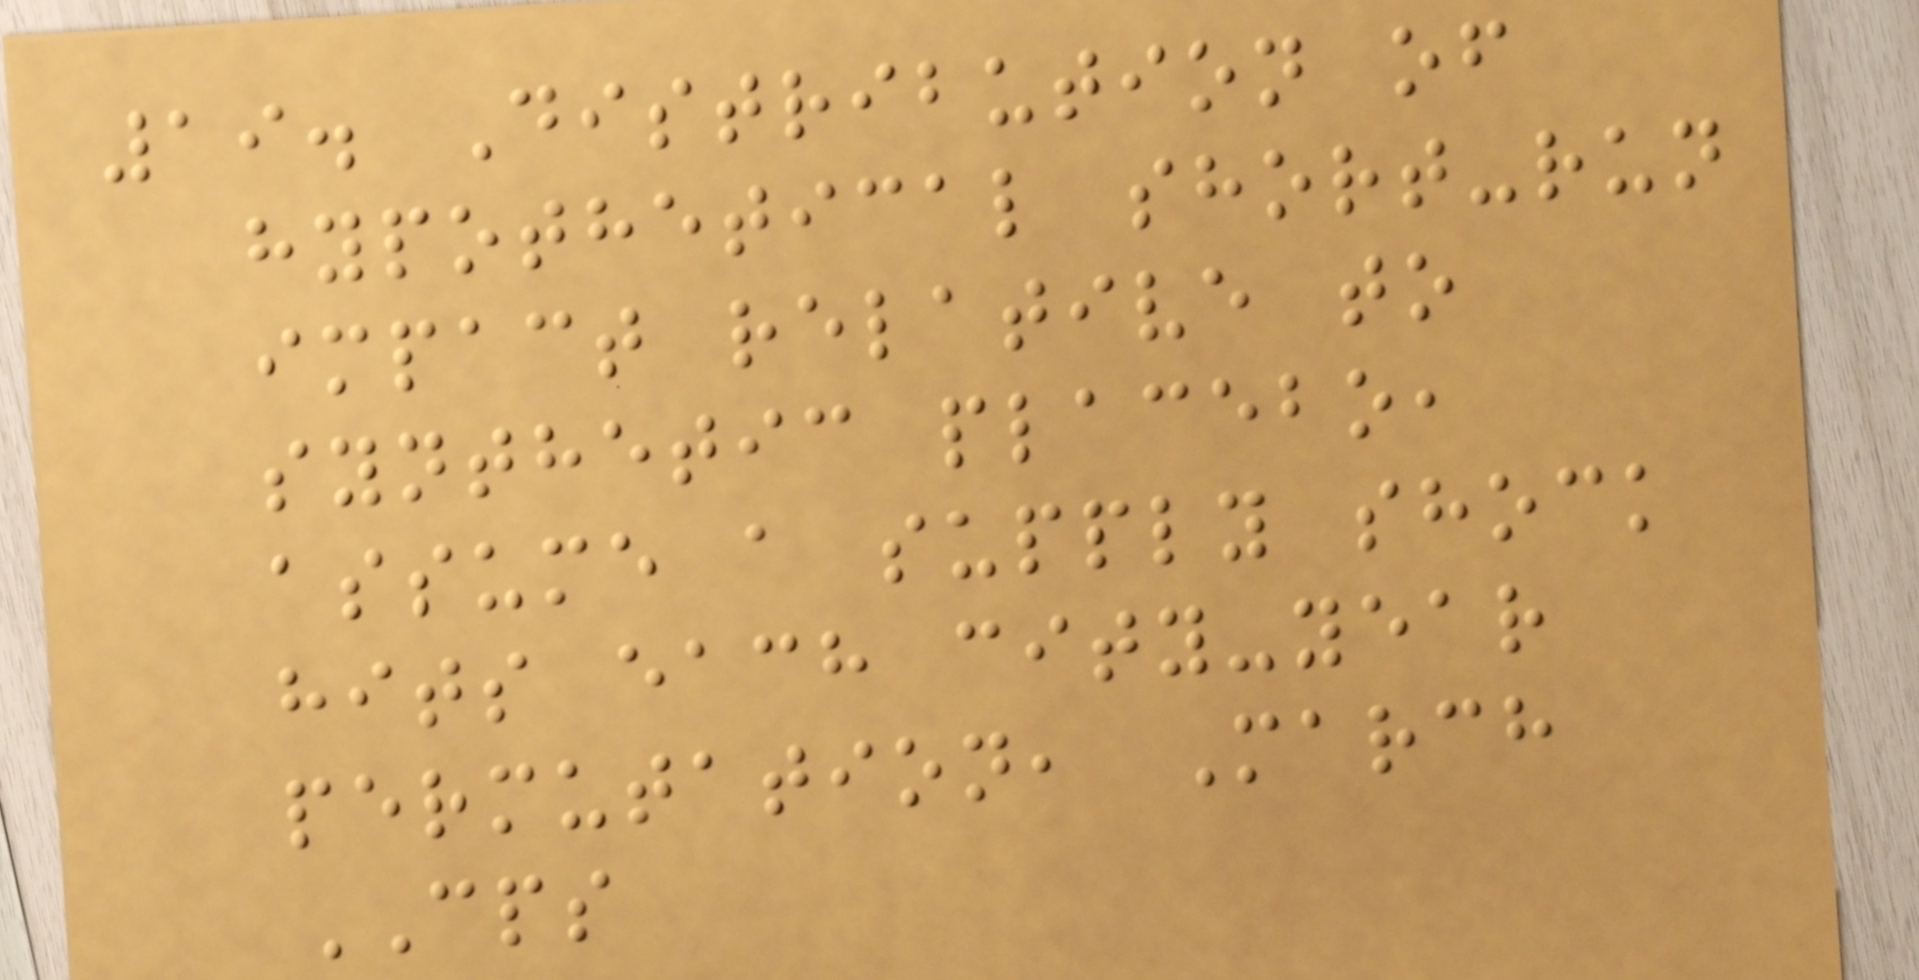19. Distribution of
hypothetical short-run
impact relative to
synthetic placebo,
assume a supply shock
hits each city-year
permutation, March
CPS
